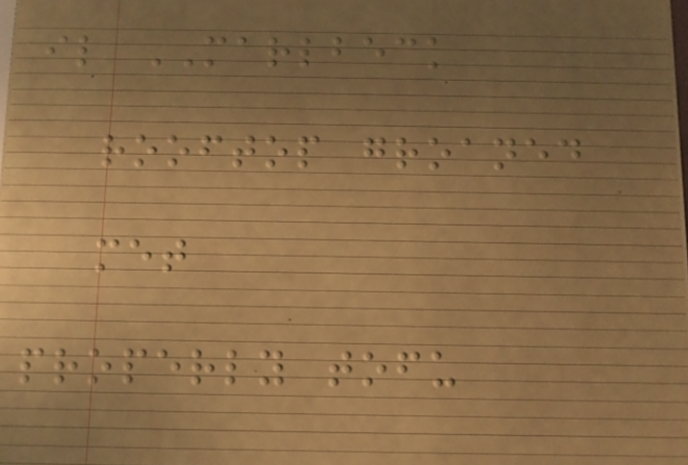il MARLBECK
rooftop groaned
met
properly tofu
